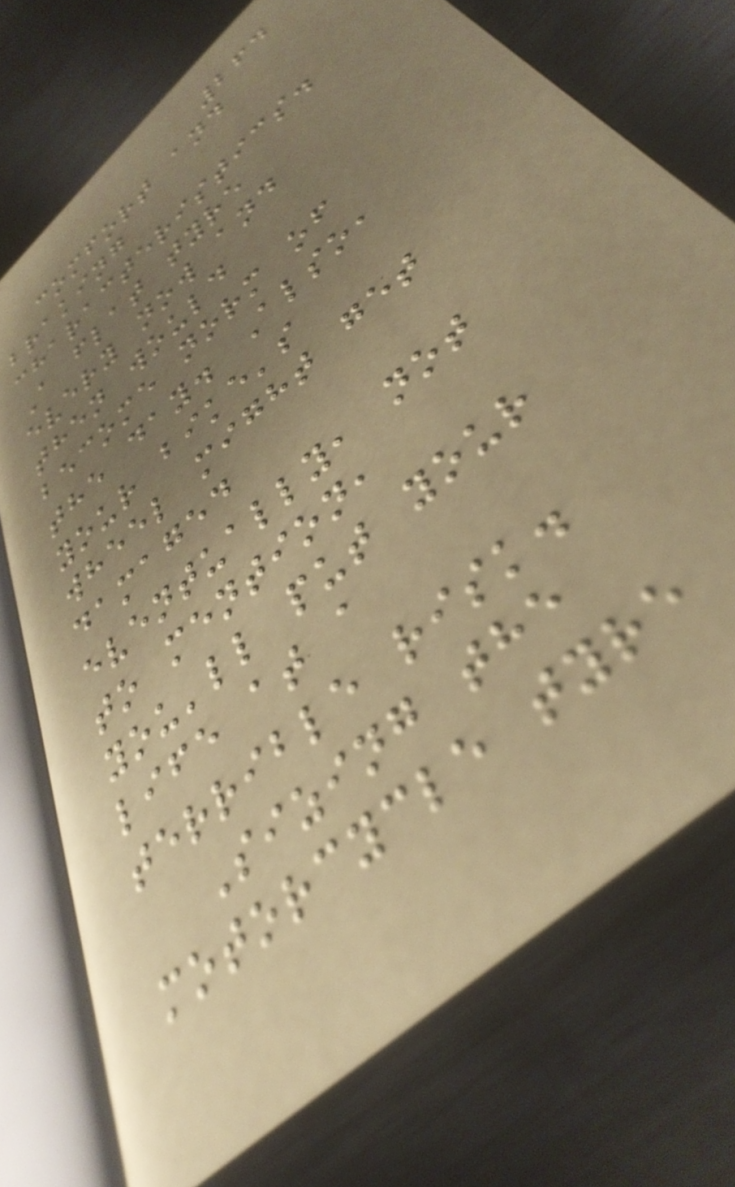264
comfort and
braking
characteristics.
A flat tyre
every now and
then would
become norm of
the day. Also,
your bike's
wheel might get
damaged
eventually, not
to mention,
you'll put your
life at a
terrible risk.
Sizing the
motorcycle tyre
